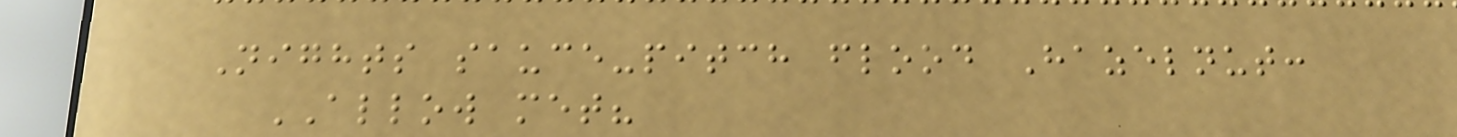Nights sauce-pitch flood Hazelnut:
ALLOW met?
